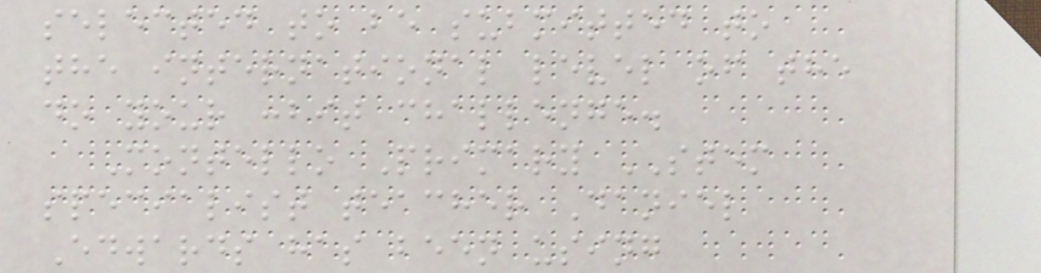selected to be submitted to
the international level of the
do your :bit challenge.
Montello Primary STEM
specialist teacher Daniel
Edwards has been using
